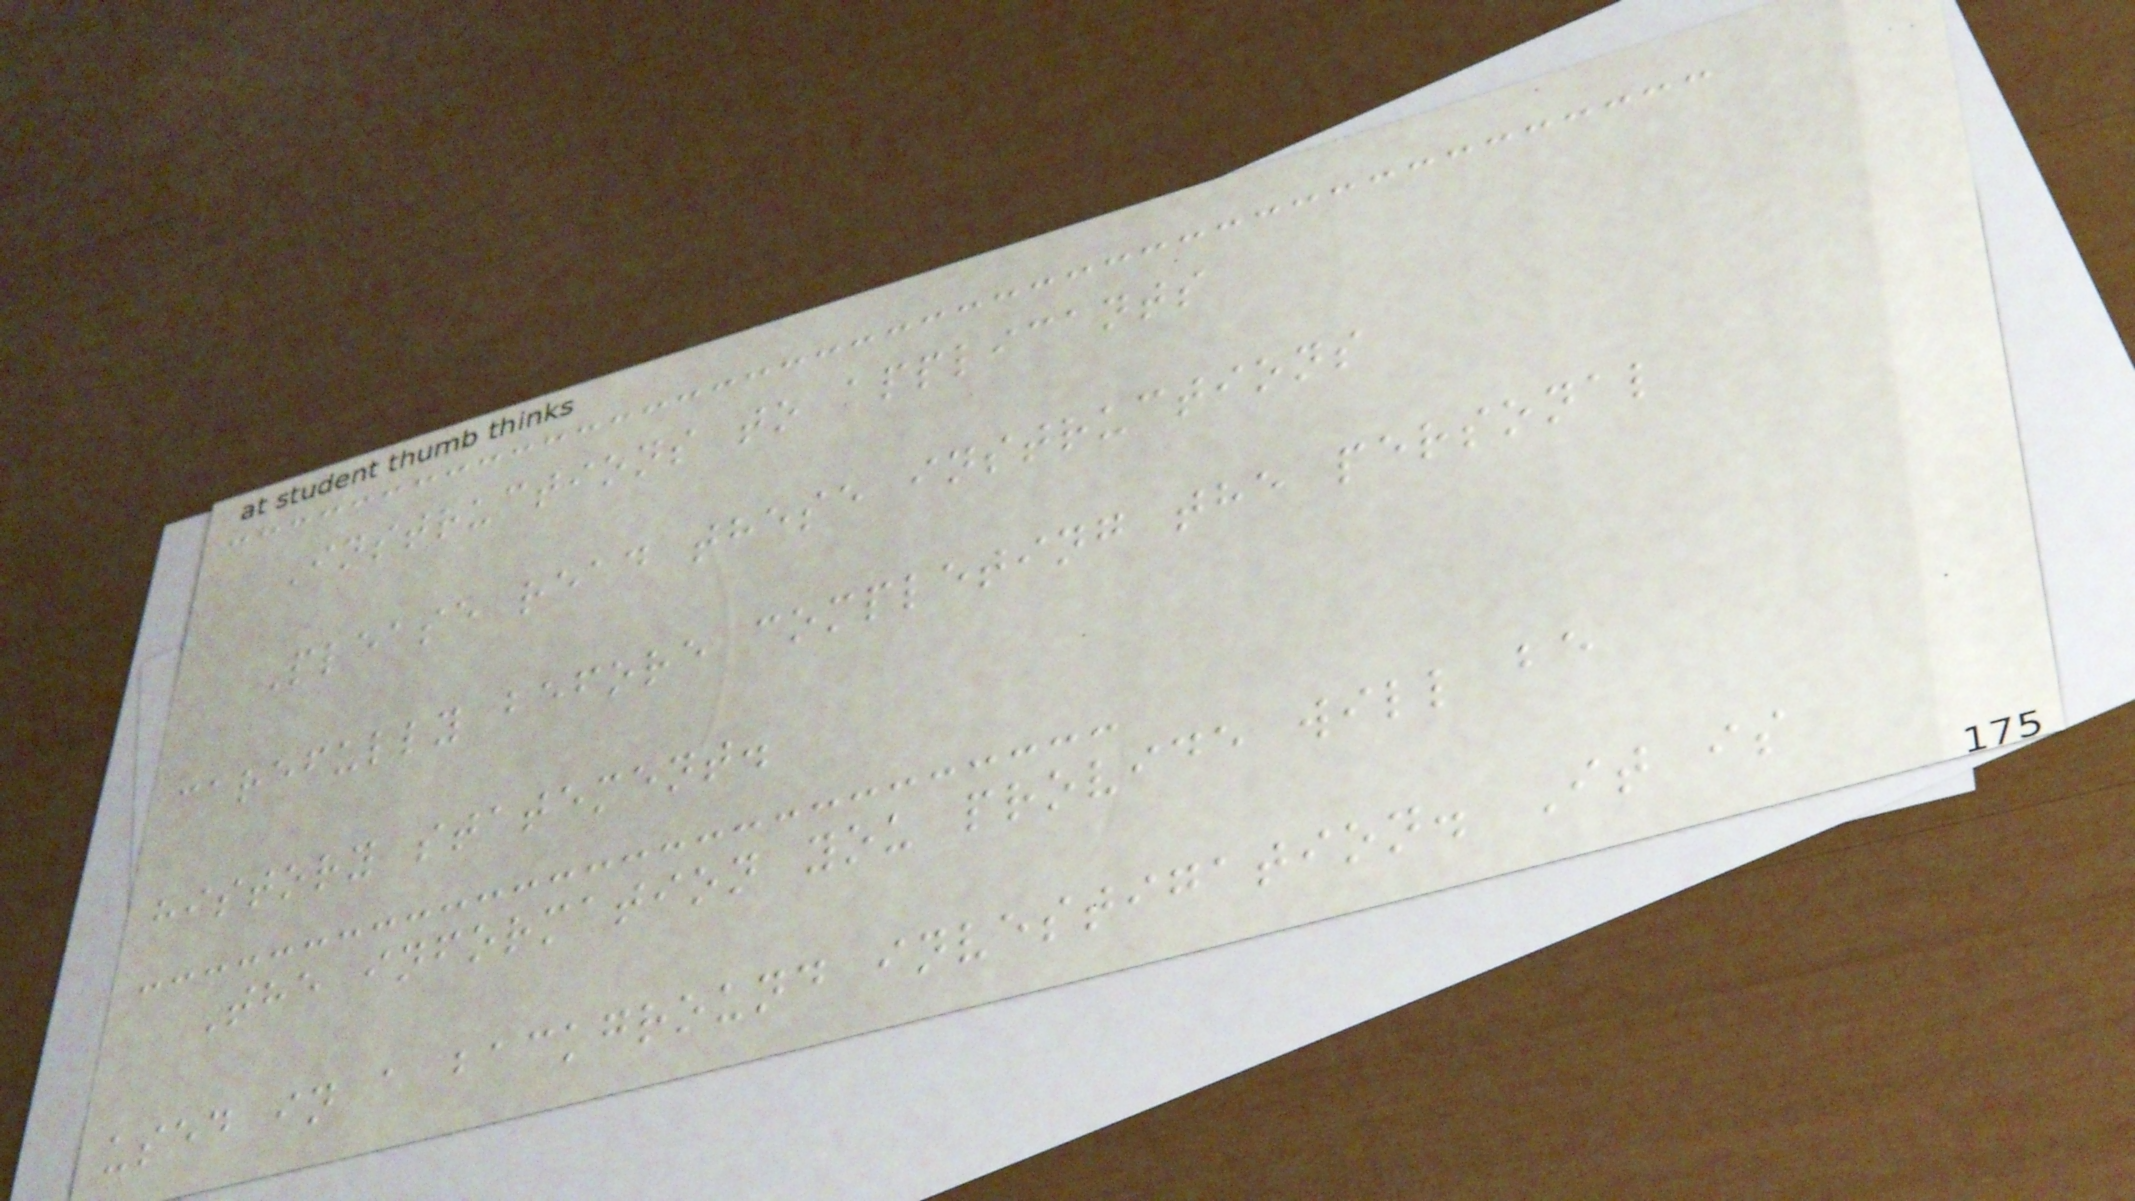Instructions to applicants
Please read these instructions
carefully before completing the personal
history statement.
The information you provide will be
used in a background investigation. It is
